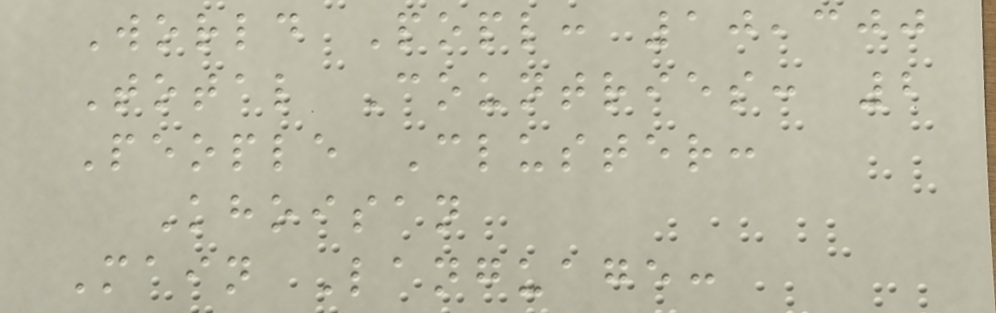World Popl: 10,300
Total Countries: 2
People Cluster:
Khoisan
Main Language:
